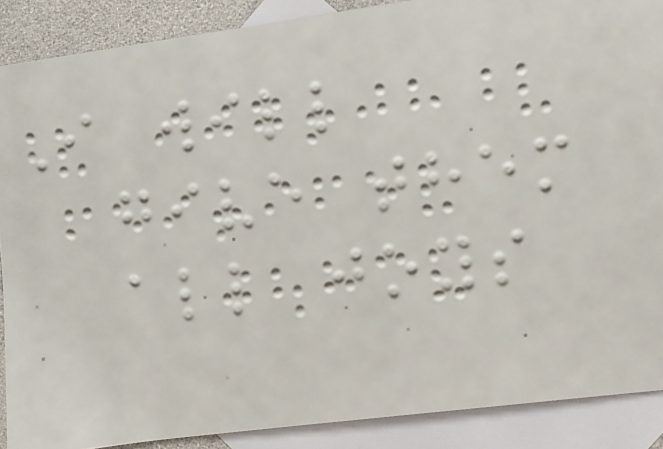I will
give them
all joys
